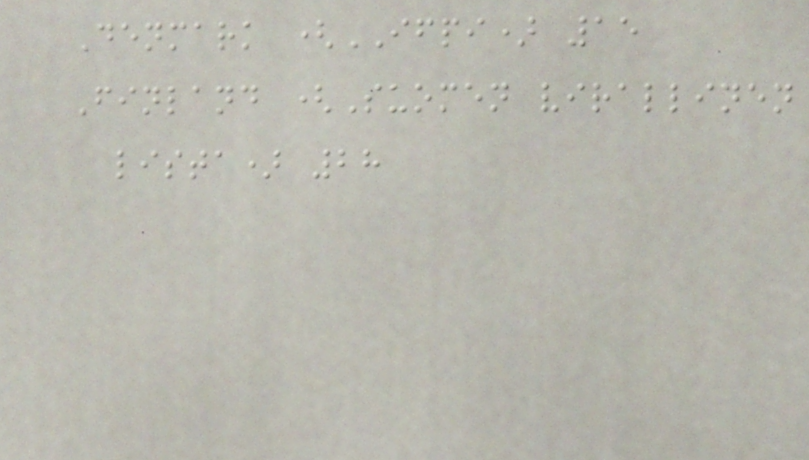Denmark (IFPI) 15
Finland (Suomen virallinen
lista) 28
